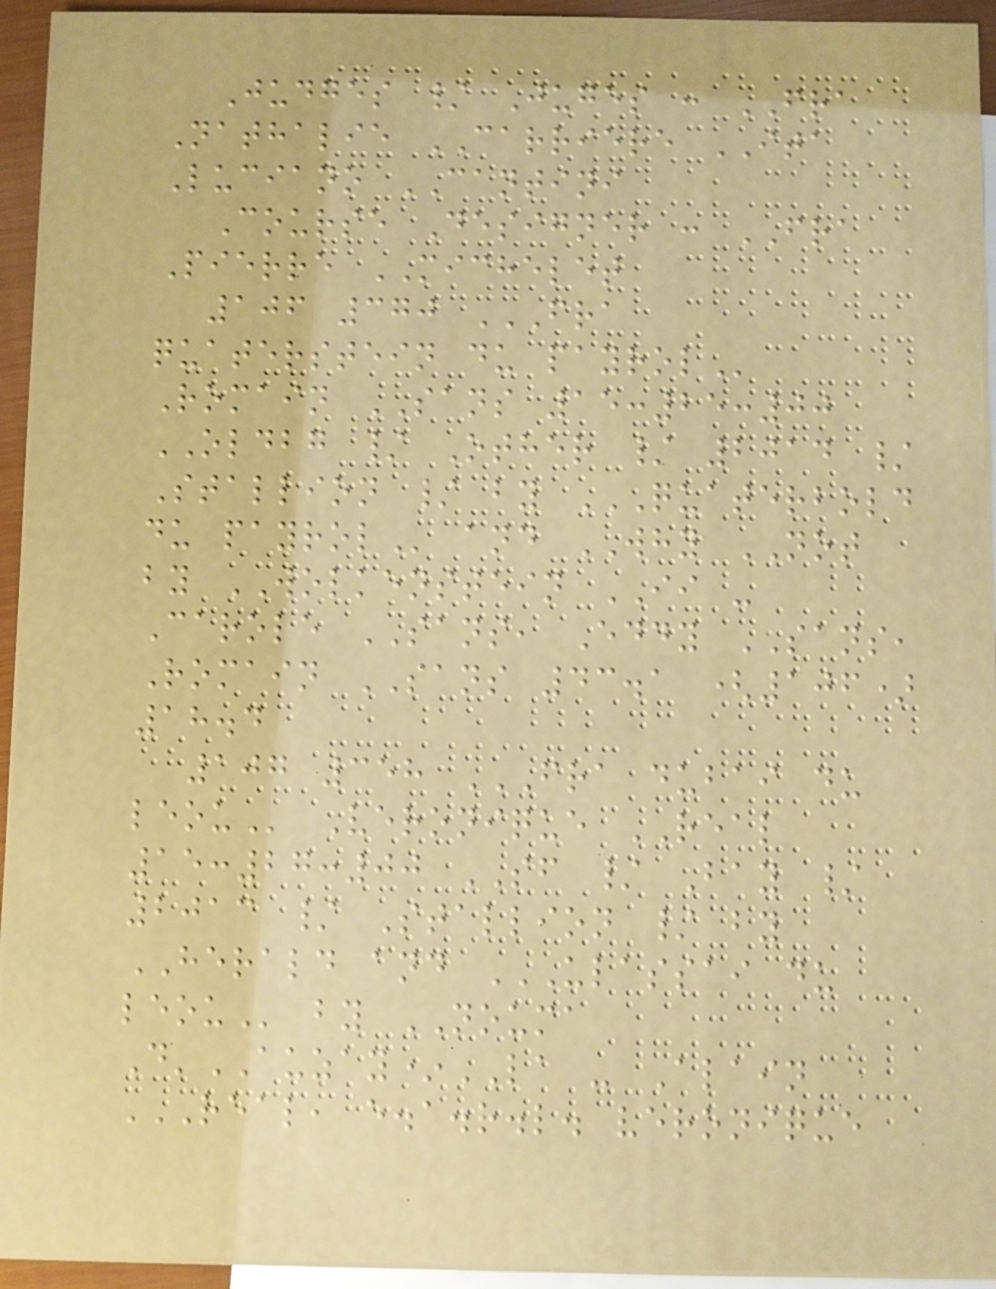Judges / Juges : FRA
Nathalie CARRIERE ITA
Luciano CANTINI
Course Designer : FRA
Pierre MICHELET
106 370 FRA
QUATERSTEIN DU PAYROL
Romain SANS 15:25:00
OLDBG / Other / 2014 /
Stallion / by QUATERBOLD
DU PAYROL and WHY NOT
by WOLKENSTEIN II -
Carole SANS, Eddy SANS,
Romain SANS 43.1 (106)
18.4
107 358 FRA DUBAI DU
LEOU Veronique REAL
15:27:00 SF / Bay /
2013 / Stallion / by
HERALD and ULASSAI DU
LEOU by NOUMA
D'AUZAY*LA - Alain
REAL, E.A.R.L. VERONIQUE
